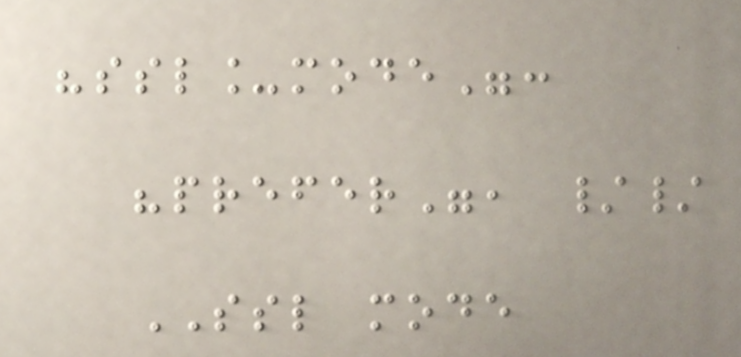"ssl_mode":
"prefer", //
SSL mode
